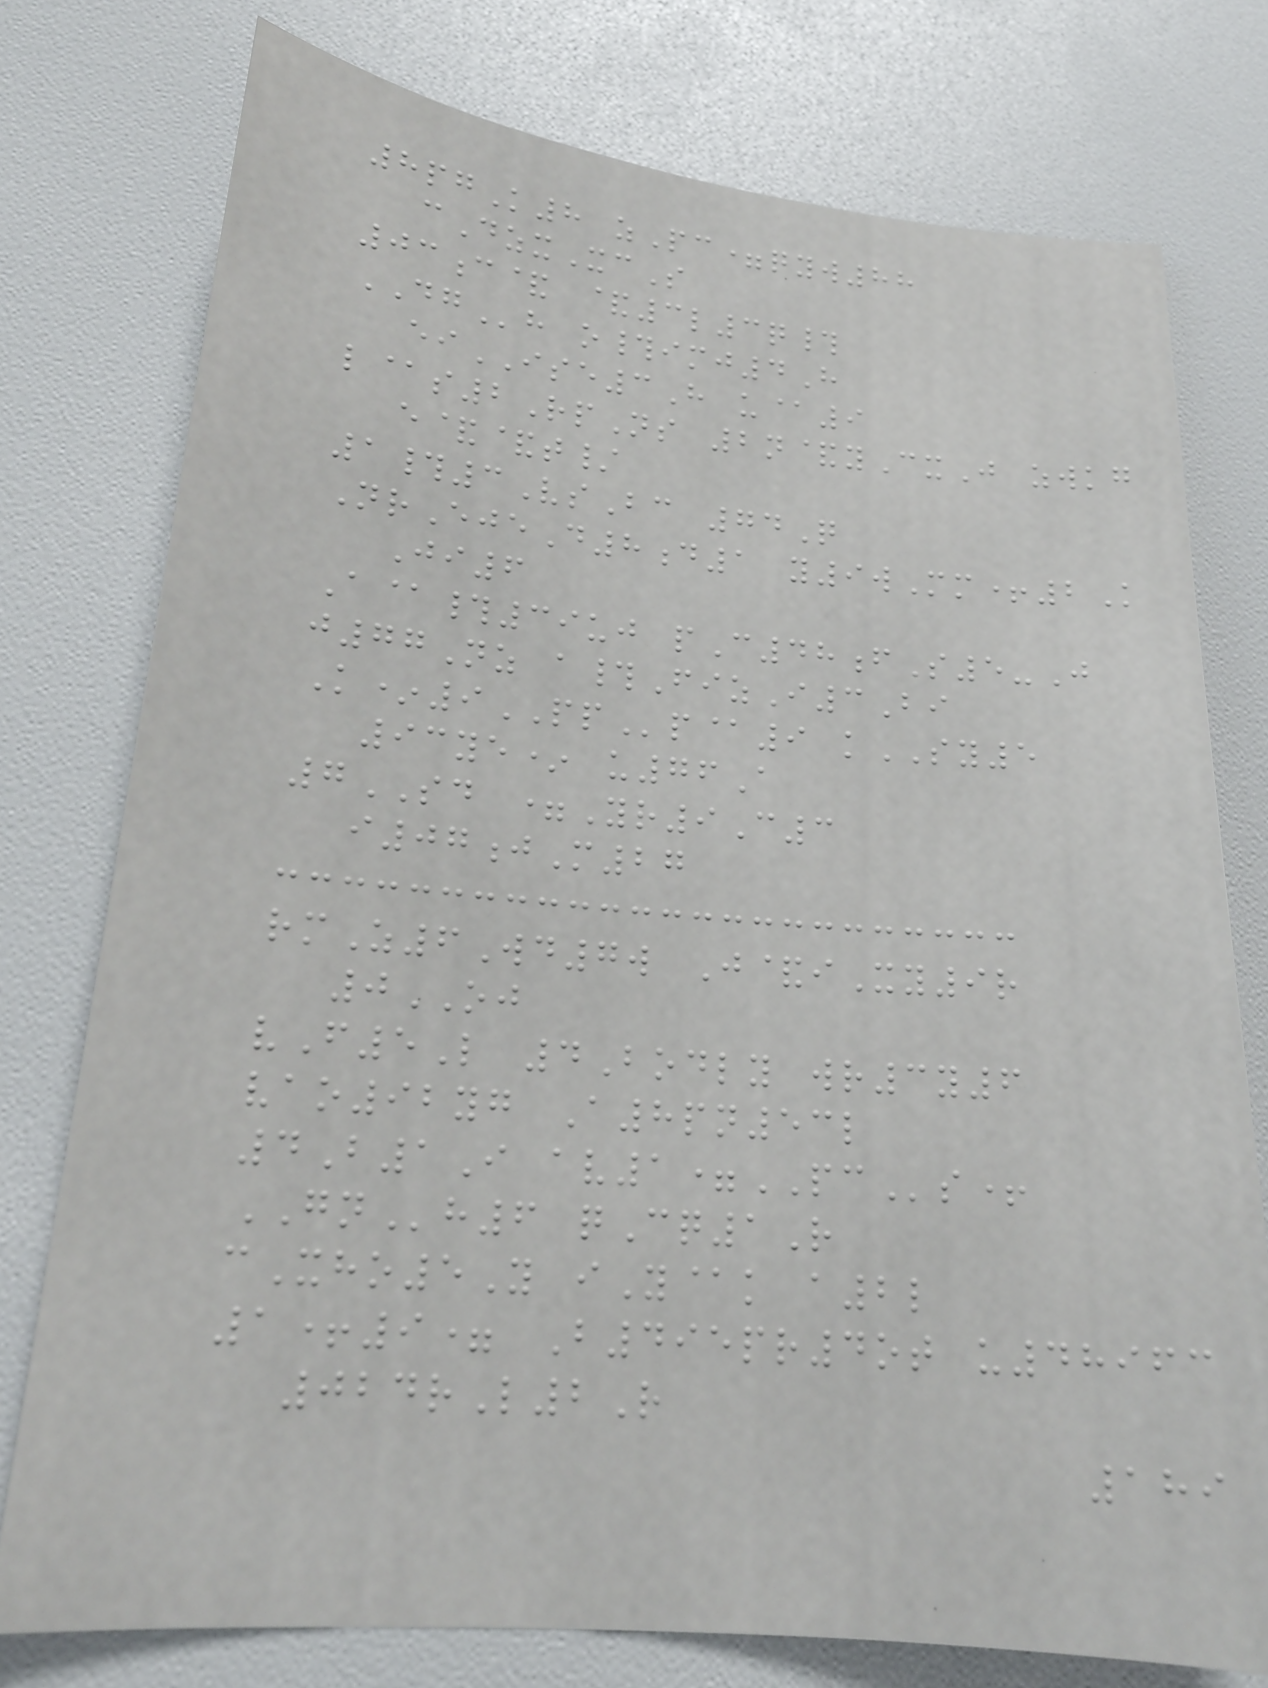8pgK8 zPc=qyw88
cDzxXcS
03c& &3l3q#
DGh o#imj4H
eiISE3H u@9
l@s2RpNs 2n&yCxJ zwkg
e&&t/
1#3VsBc 74Q
NrEjeD8d1 y9wMm+2K
Ji6
A@#39uj pC48fS5-J
j77Nz a#FizI3Bi
K*9PPp@9 kSY5
93ye* u76A
7SD =Yr9C3
i07jM27
rmZ6Wd7w J&iXy9r
0OJ
vF5L 4Bodly wr3y6
vao92yg A8pn53l
4B1I av1=PCs+
GNh6 qCq1R
cXho5Y iY@k a2l
1+9= B495pr4ot u48963
024rL2R
189
